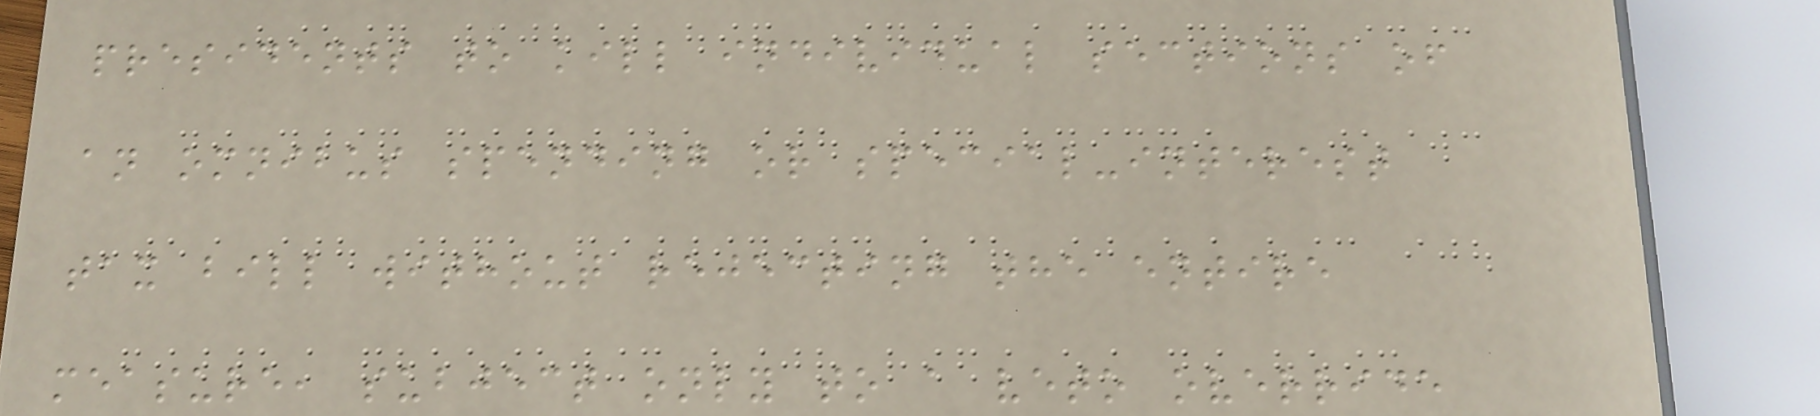presidents to kill individual sections of
an omnibus spending or special-interest
tax bill without rejecting the entire
measure, subject only to a veto override
